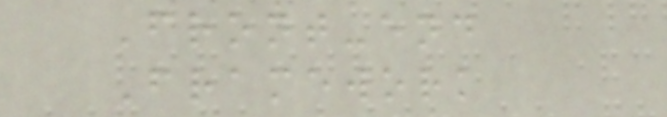Front-end
Framework
